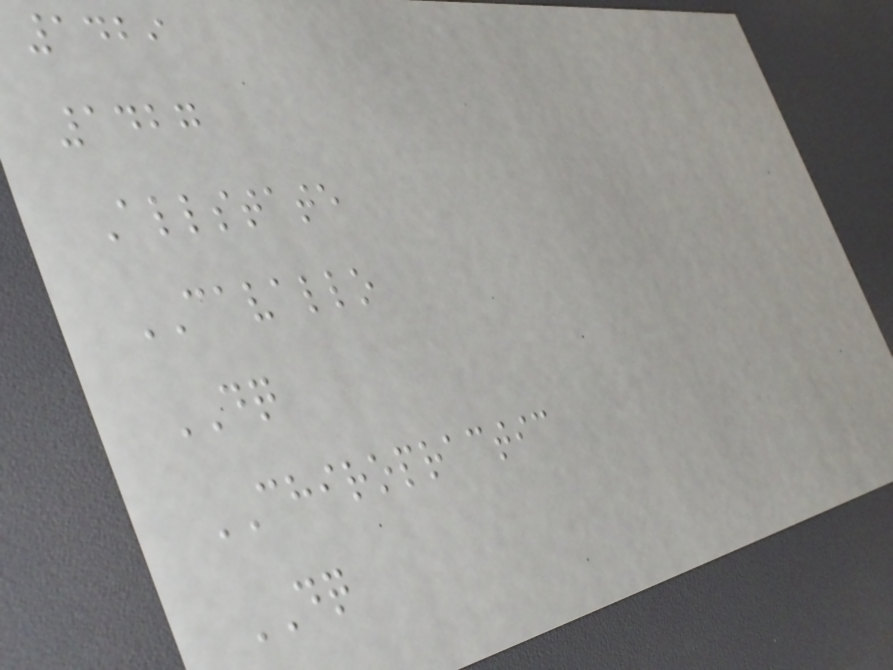1429
1427
Allstate
CAVALLO
DQ
CHIROPRACTIC
DQ
